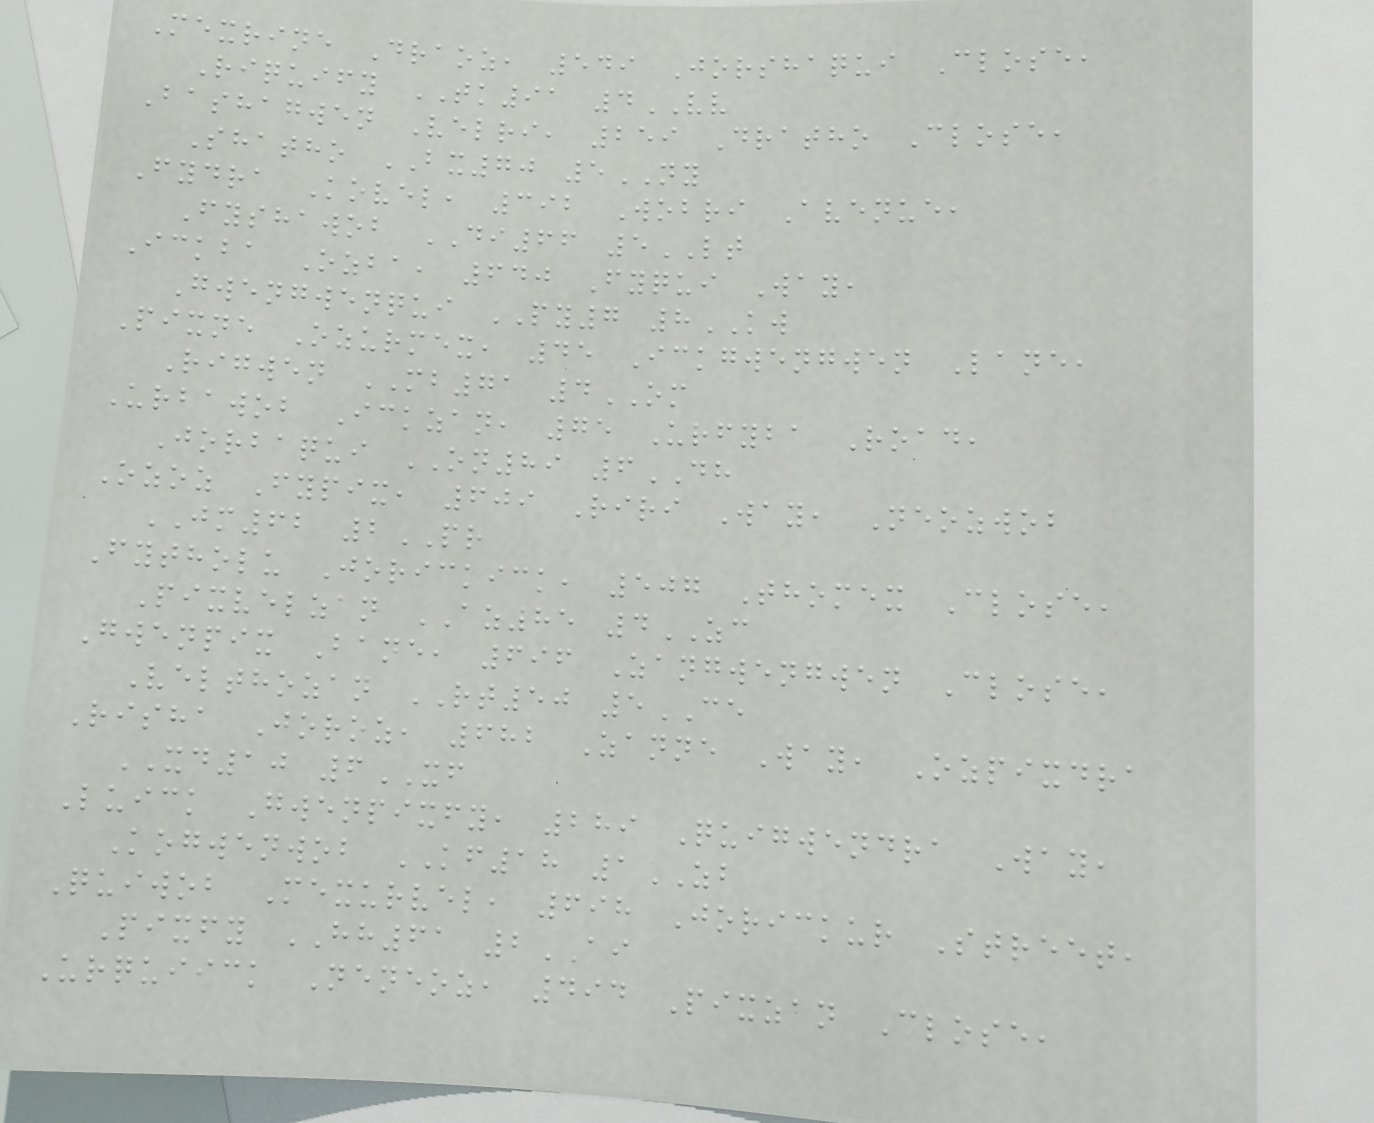Mexrine Draoz, 549 Jorshaqui Close,
Riquify TK91 4VV
Bashagwen Velri, 259 Dratho Close,
Shatho BX70 5NY
Fydra Kovel, 392 Wobri Avenue,
Fyshawob DI66 5LT
Ickba Ozba, 640 Fyqui Way,
Gwengwenqui PY7 8KW
Pixne Ozurmex, 45 Ickgwengwen Lane,
Rigwen MB71 4OM
Urbawob Ickzan, 75 Urfyba Road,
Jorbaqui ON89 6DH
Ozoz Fypix, 609 Riri Way, Neozwob
JM62 2PR
Fytholu Jorickick, 507 Thomex Close,
Pixvelzan AZ85 4ZC
Gwenpix Bane, 696 Zangwengwen Close,
Velthozan RT50 5CE
Risha Joroz, 682 Zanne Way, Ozpixdra
XD10 6XF
Luick Gwenpixfy, 289 Quigwendra Way,
Kogwenwob KF18 1ZB
Quiwob Mexurvel, 698 Jorickur Street,
Pixfy HH61 2AI
Urquiick Neneoz, 494 Pixzan Close,
